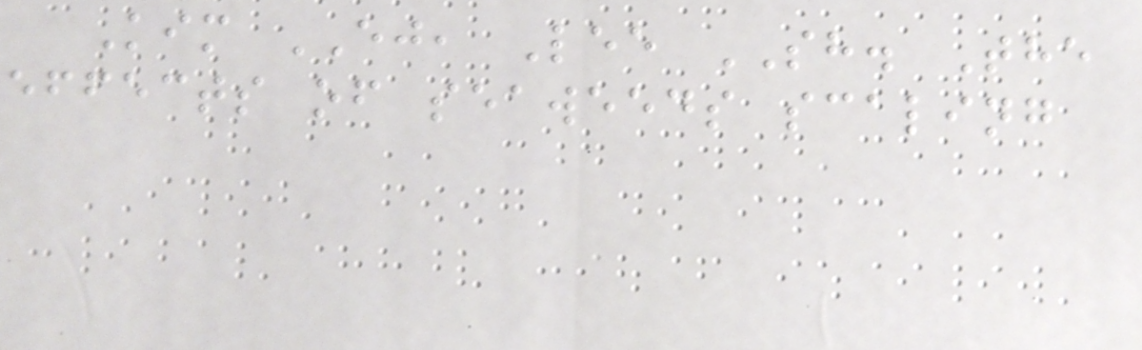Kim EJ, Lee SH. The
effects of seaweeds scaling
